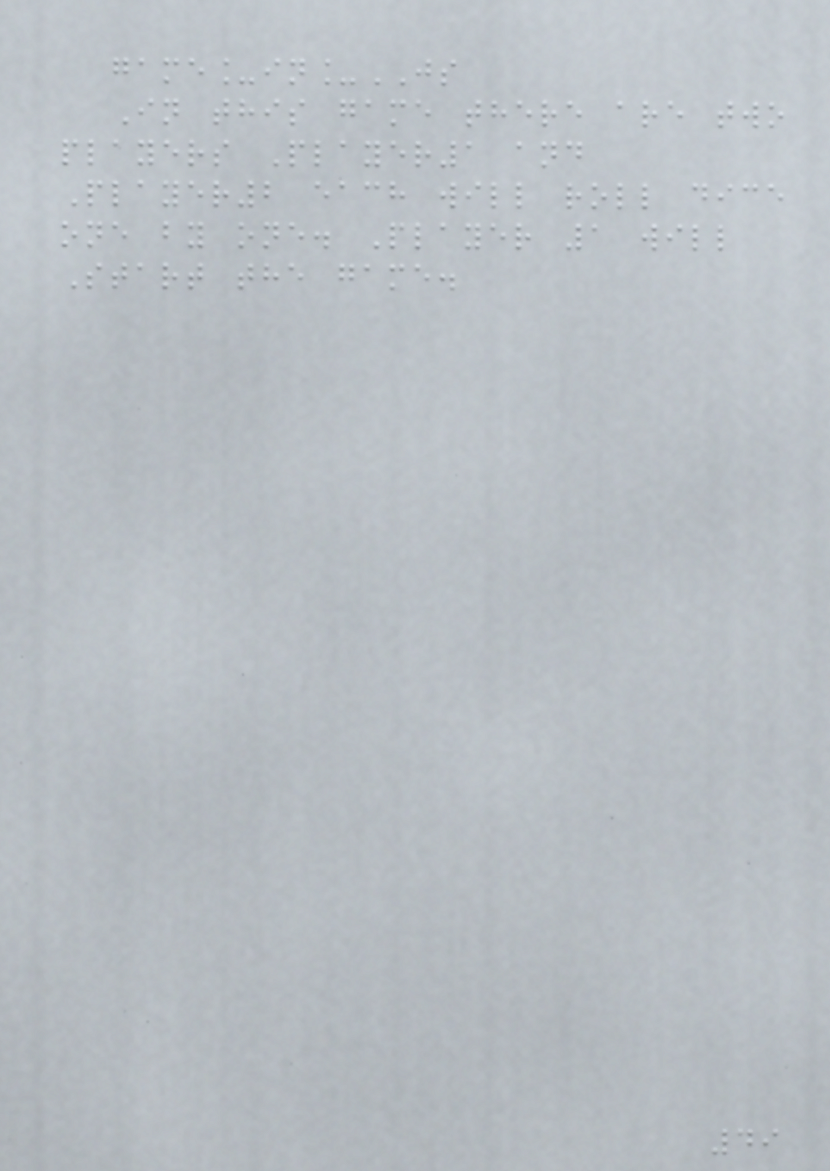game_in_JS
In this game there are two
players Player1 and
Player2 each will roll dice
one by one. Player 1 will
Start the game.
49
